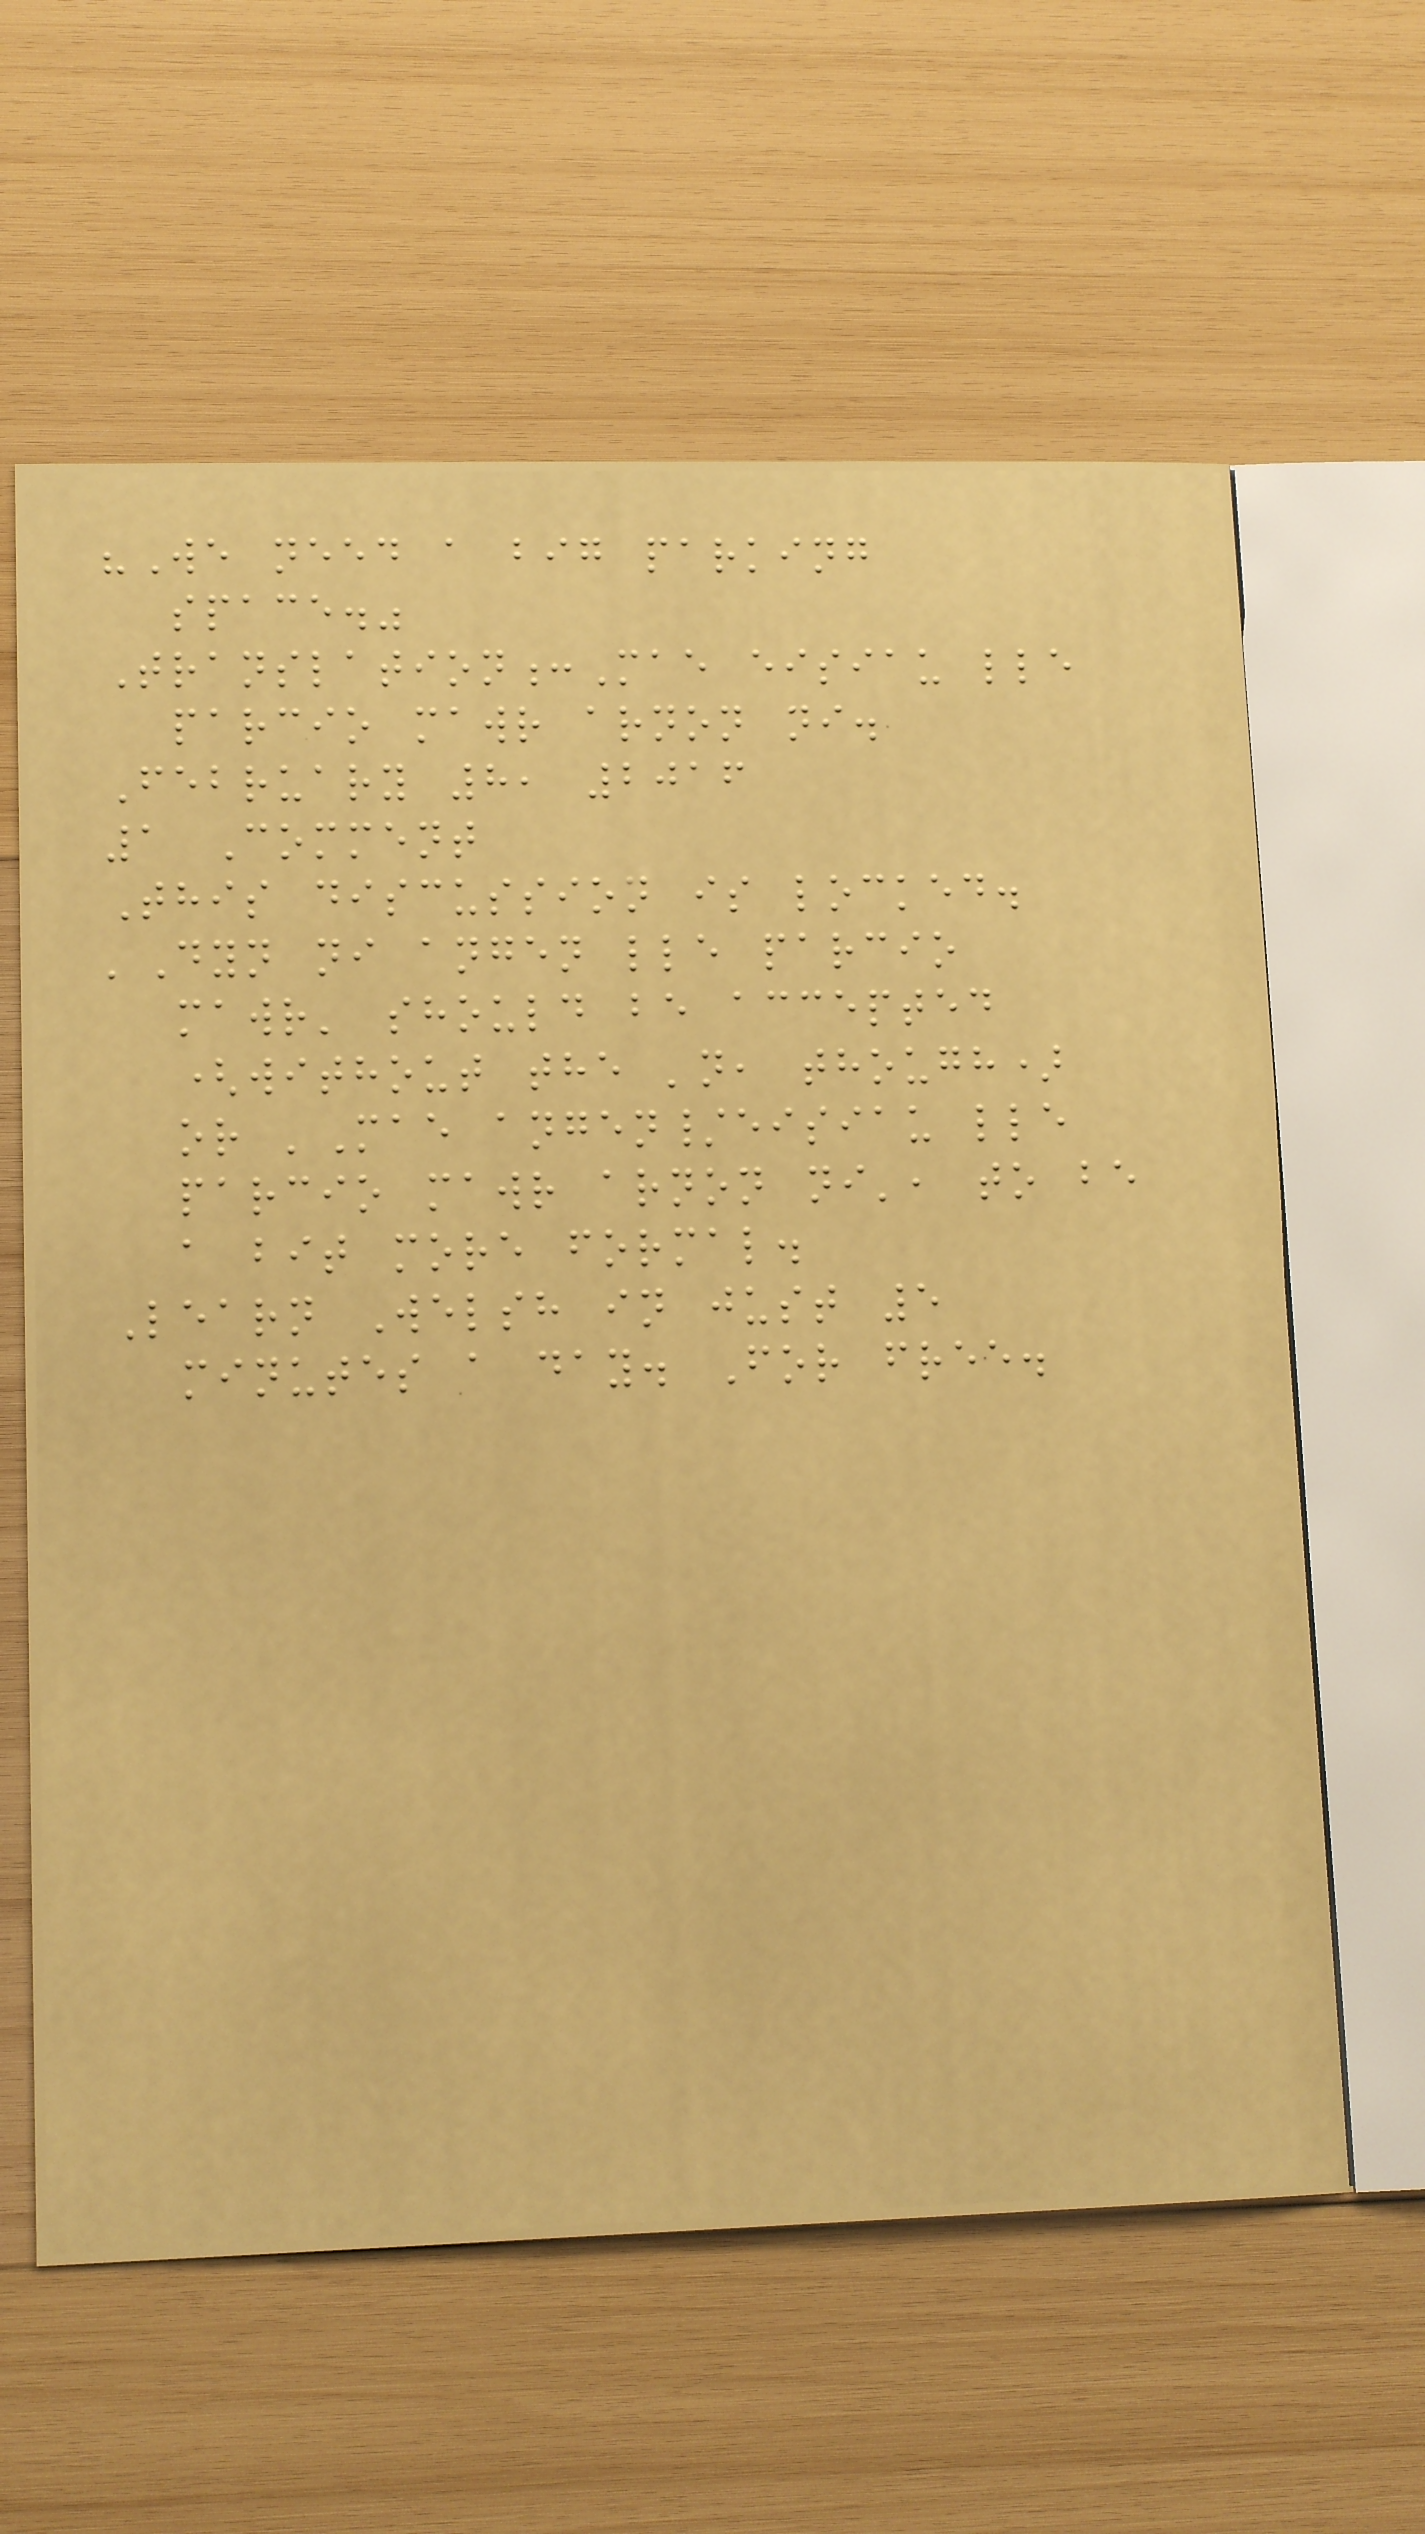"We need a big parking
space."
Translation:Mae eisiau lle
parcio mawr arnon ni.
February 8, 2016
1 Comment
This discussion is locked.
'Dyn ni angen lle parcio
mawr' should be accepted
(without the 'n, though)
or 'Mae angen/eisiau lle
parcio mawr arnon ni', to be
a bit more formal.
Learn Welsh in just 5
minutes a day. For free.
